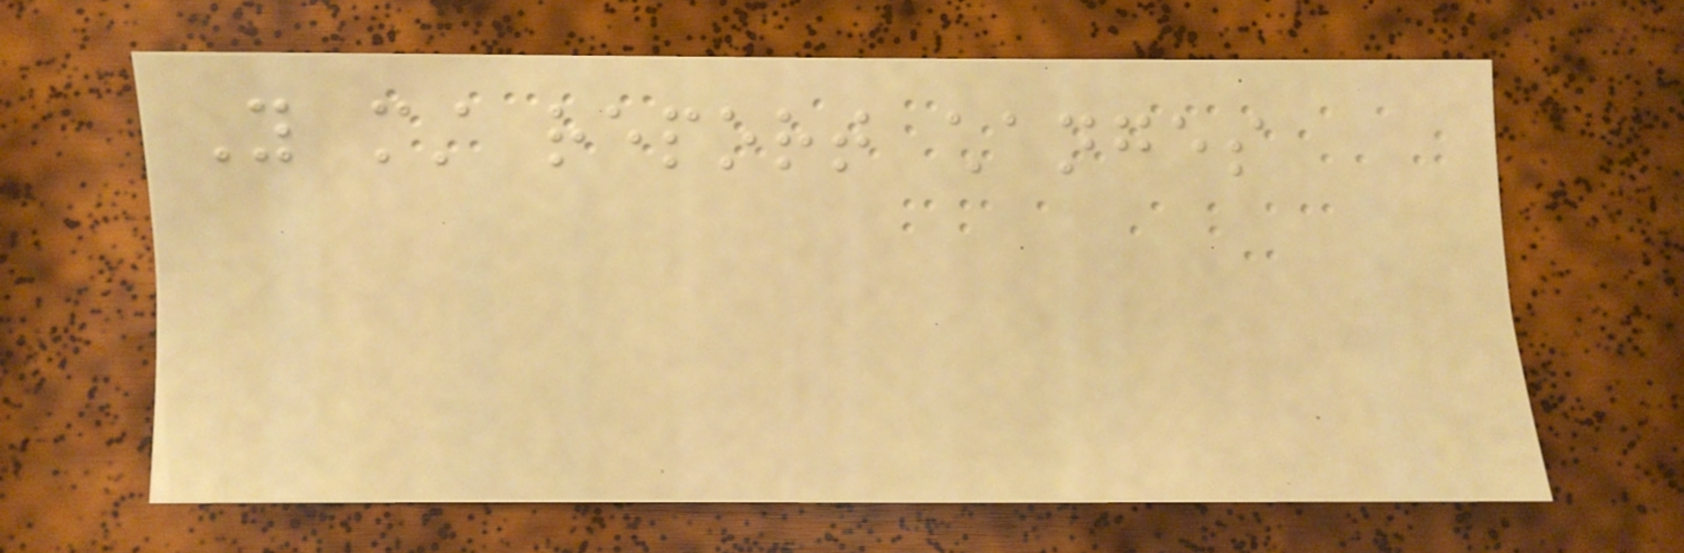You must report changes
